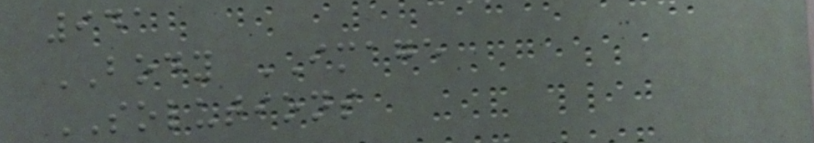941
BODY IMAGE
SOLUTIONS
